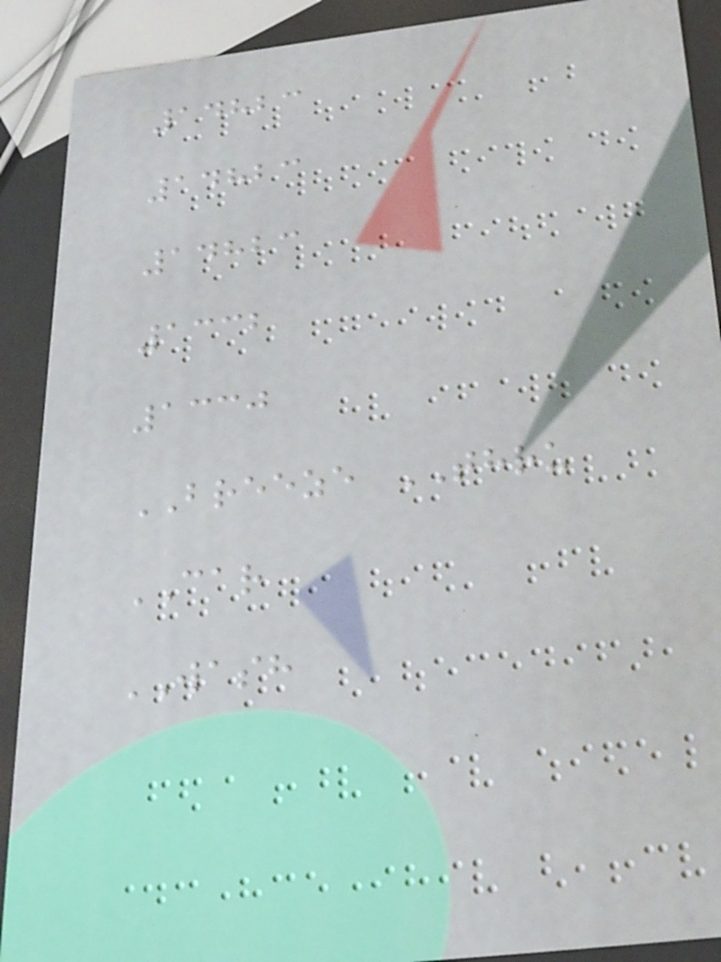14823
14823
14823
1332
1330
BREEZE THRU
CAR
WASH
